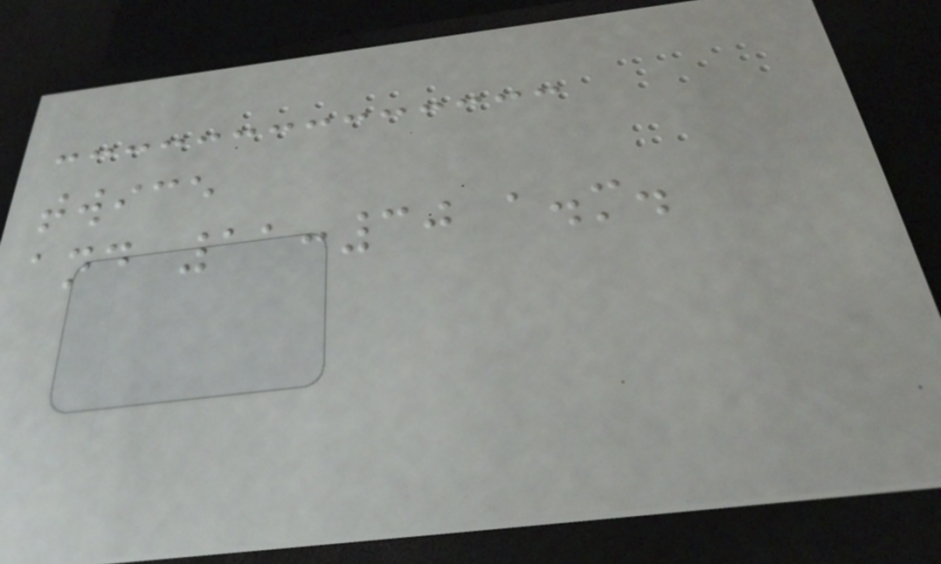twice
and 11:30 a.m.
